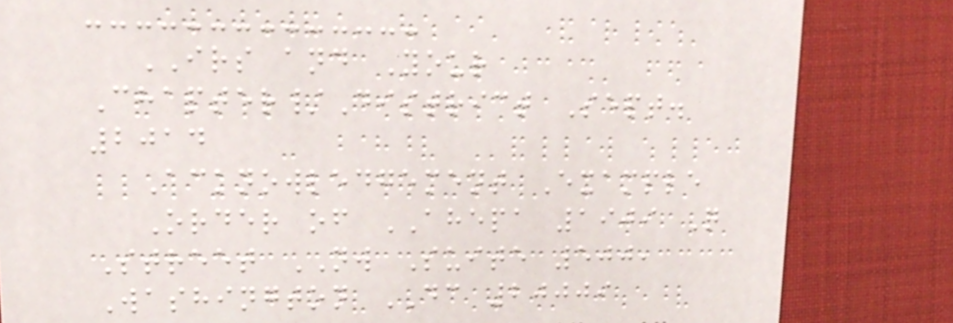IRS and Your
Chapter/District Sept.
2014
Acknowledgement Example
Order of AHEPA 1909 Q
Street NW Suite 500,
Washington DC 20009
